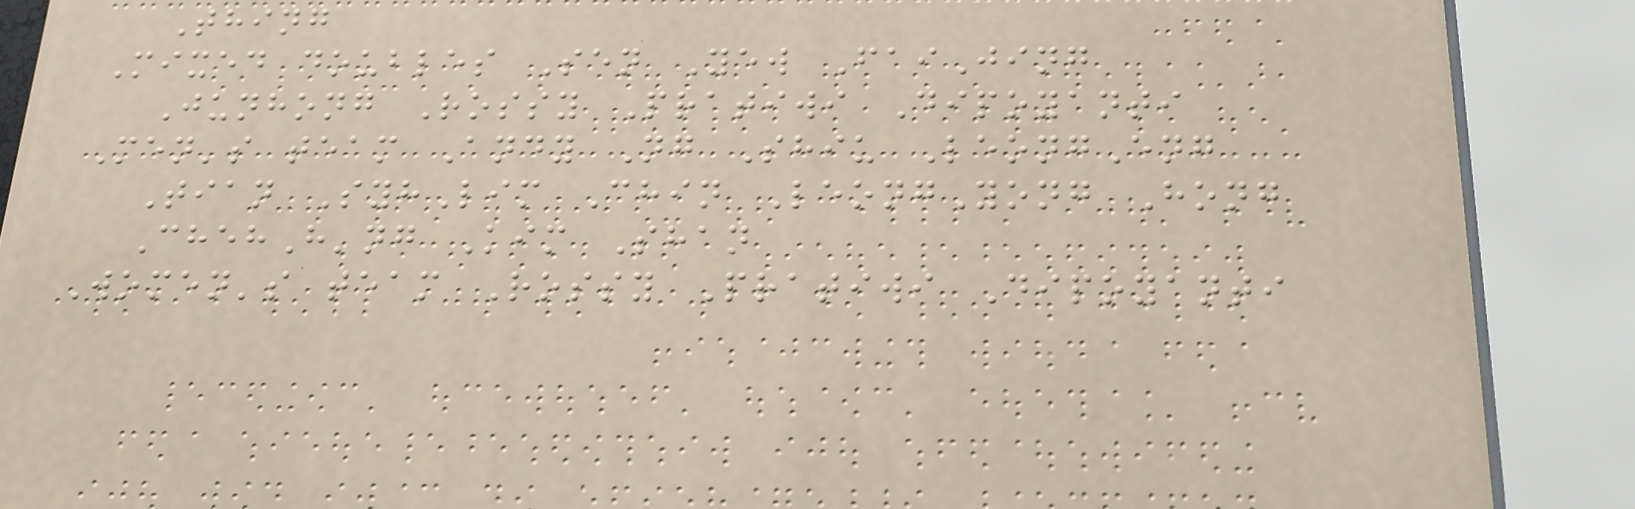Thing
Mixed doubles Sen Yew FaiJing
Junhong Rossy Pratiwi Dipoyanti
Men's team Andy Ng Shiu LeongEng
Tian SyhLim Chin LeongYong Hong
ChehH'ng Kim Shan
Women's team Rossy Pratiwi Dipoyanti
